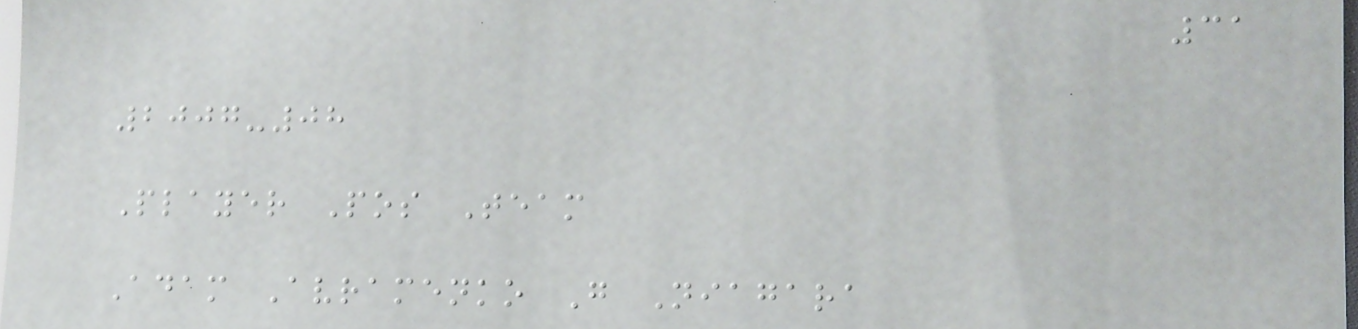31
2007-08
Player Pos Team
Adam Avramenko G Niagara
